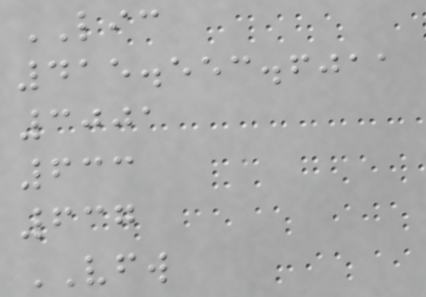LIC
415.553.6011
3001
633
637
VFW
